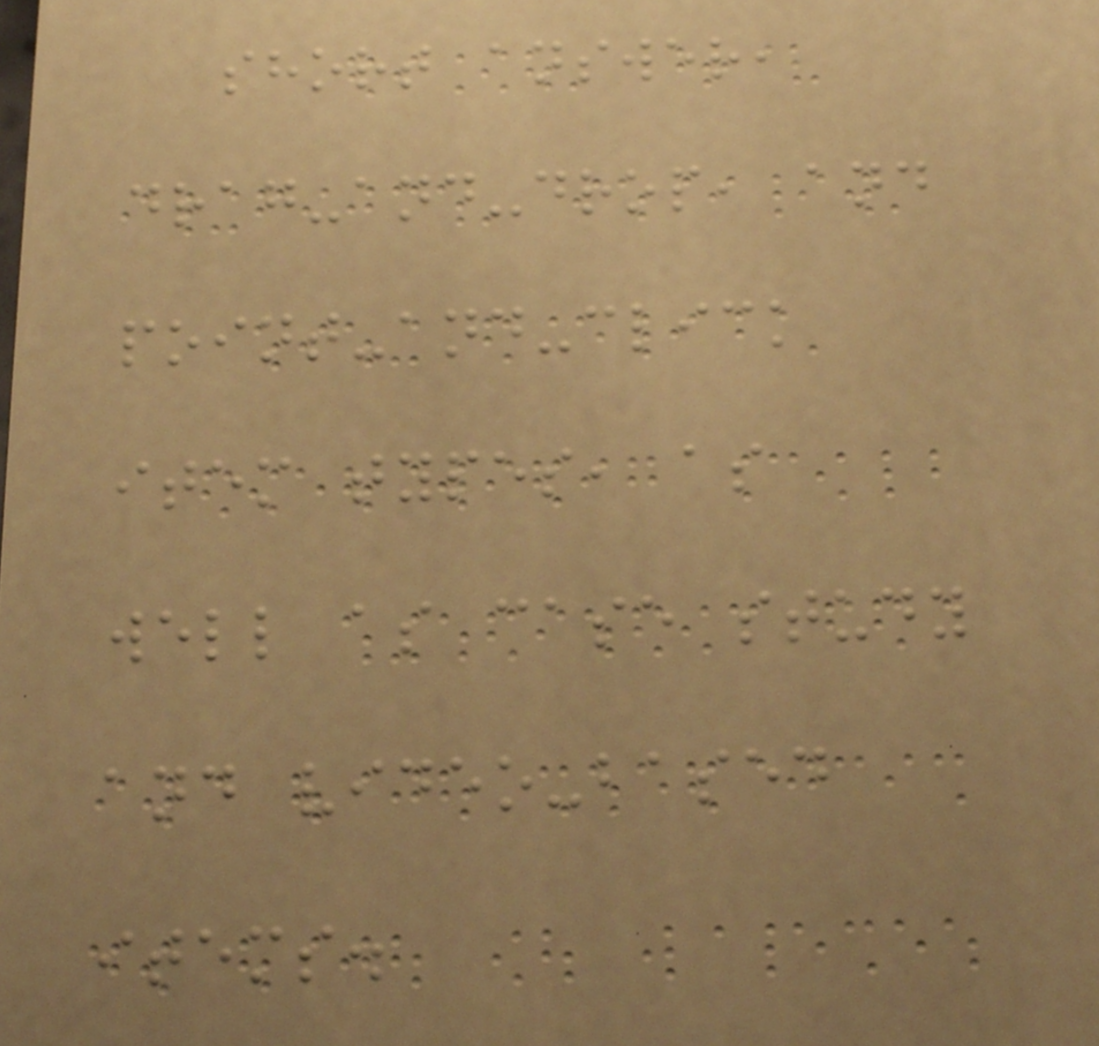short answer,
drag-and-drop, and
point-and-click
item types, as
well as case study
and video-based
items.
